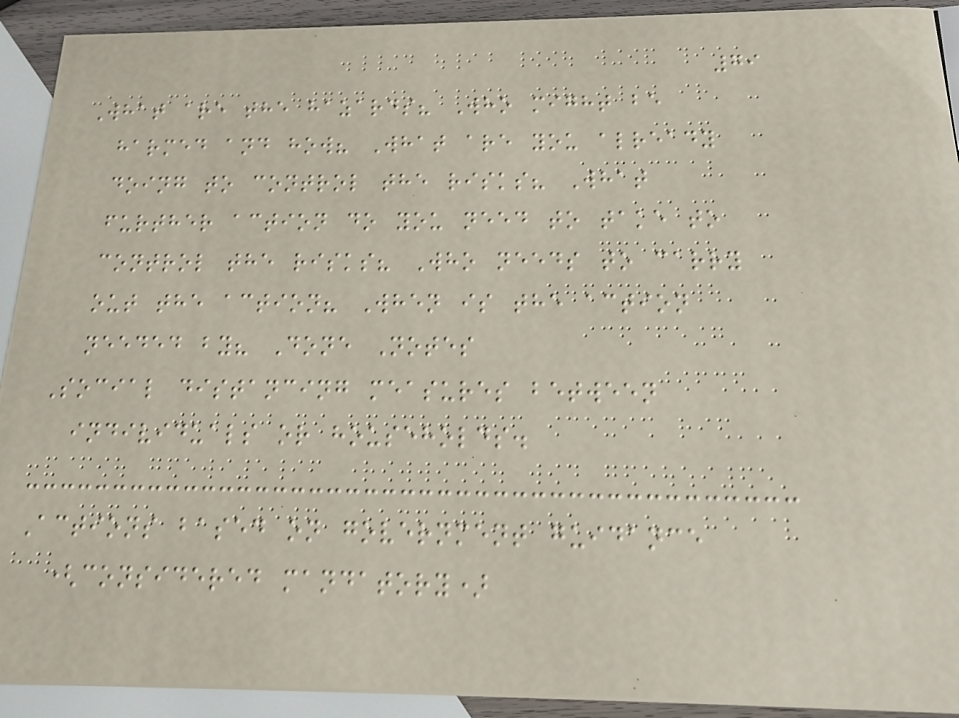79
What are the hazards? Who might be
harmed and how? What are you already
doing to control the risks? What
further action do you need to take to
control the risks? Who needs to carry
out the action? When is the action
needed by? Done Notes
Social distancing measures between
individuals or households.
Actions based on government guidance
(considered mandatory)
